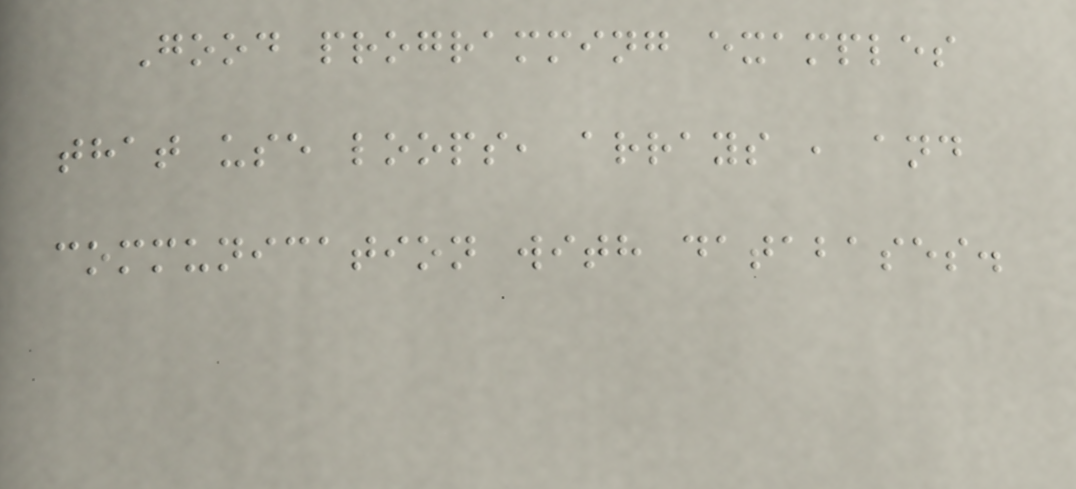Good programming examples
that use loops, arrays , and
communication with databases.
